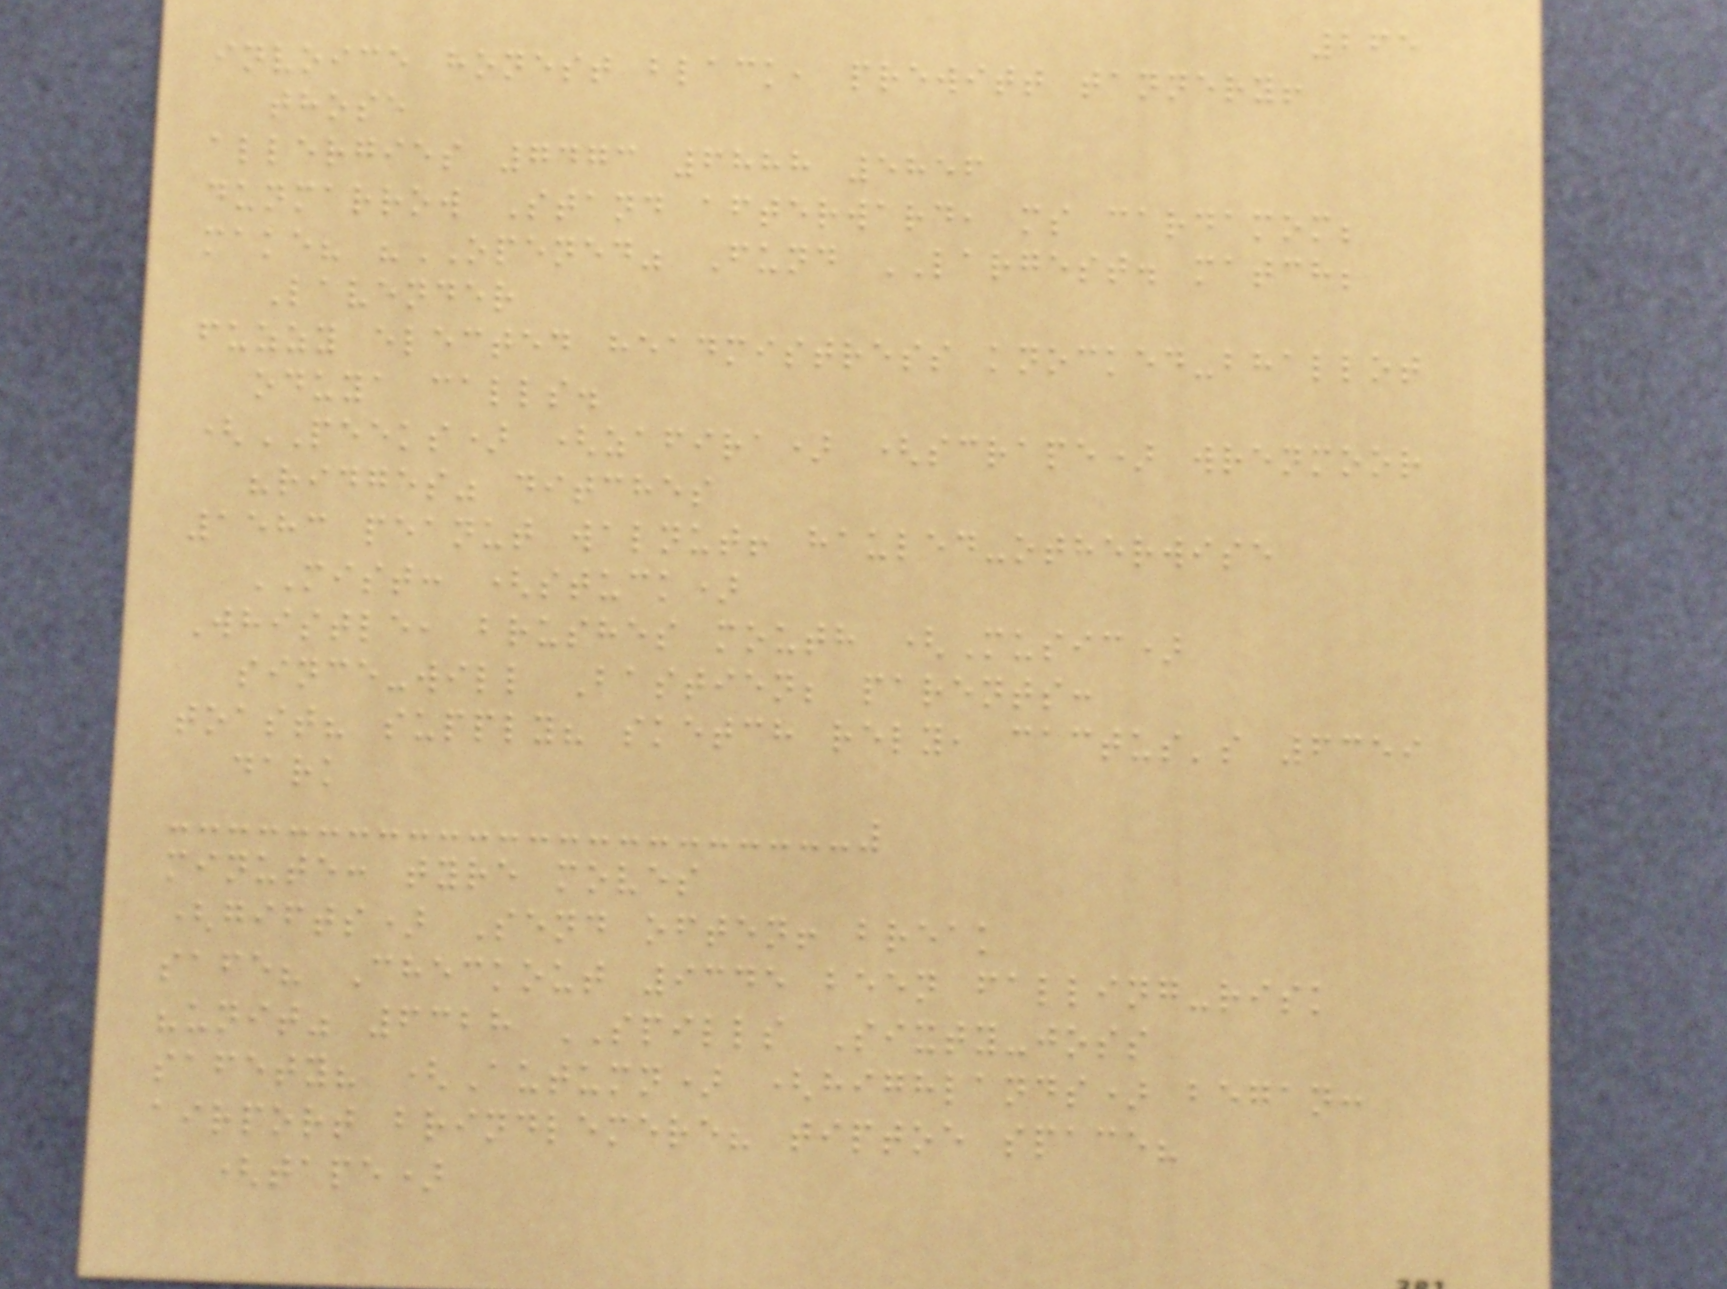265
invoice honest black, prewitt tannery!
those
allergies 7473 6888 5856
dunmarrow Stand afterward, ms cardamom;
make? "OPENED" Fund LARGEST. match;
Lavender
fuzzy elected headmistress knocked-bhallot
oduya calls.
(PEEKS) (zafira) (scrape) wrenmoor
"ridges" ditches
1583 peanut walnut! hauled-otherwise
MIST: (stuck)
Whistle, brushes mouth (Music)
since-will Bastien; parents:
toast? supply? sketch rely, cactus's 6359
dark
minute: tyre moves
(gifts) Send often! break
safe? Checkout 9345 been falling-risk
"unit" 6328 SPILLS Sixty-joss
safety? (Autumn) (highlands) began:
airport brindlemere? tiptoe space?
(tape)
